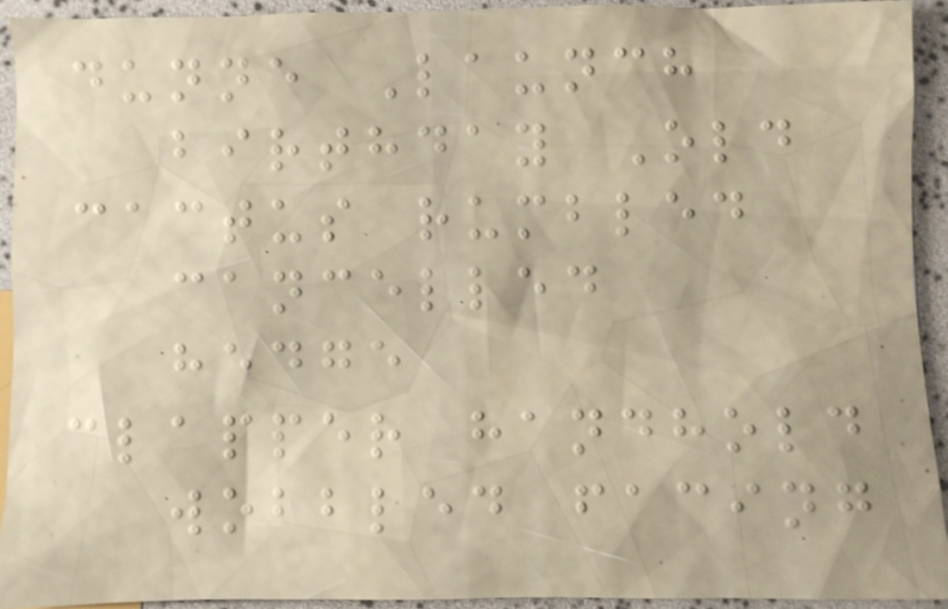dunne Launch
birthday Old
cactus rumbled
cancelled
hedge
clapper handhold
wobbled facing
